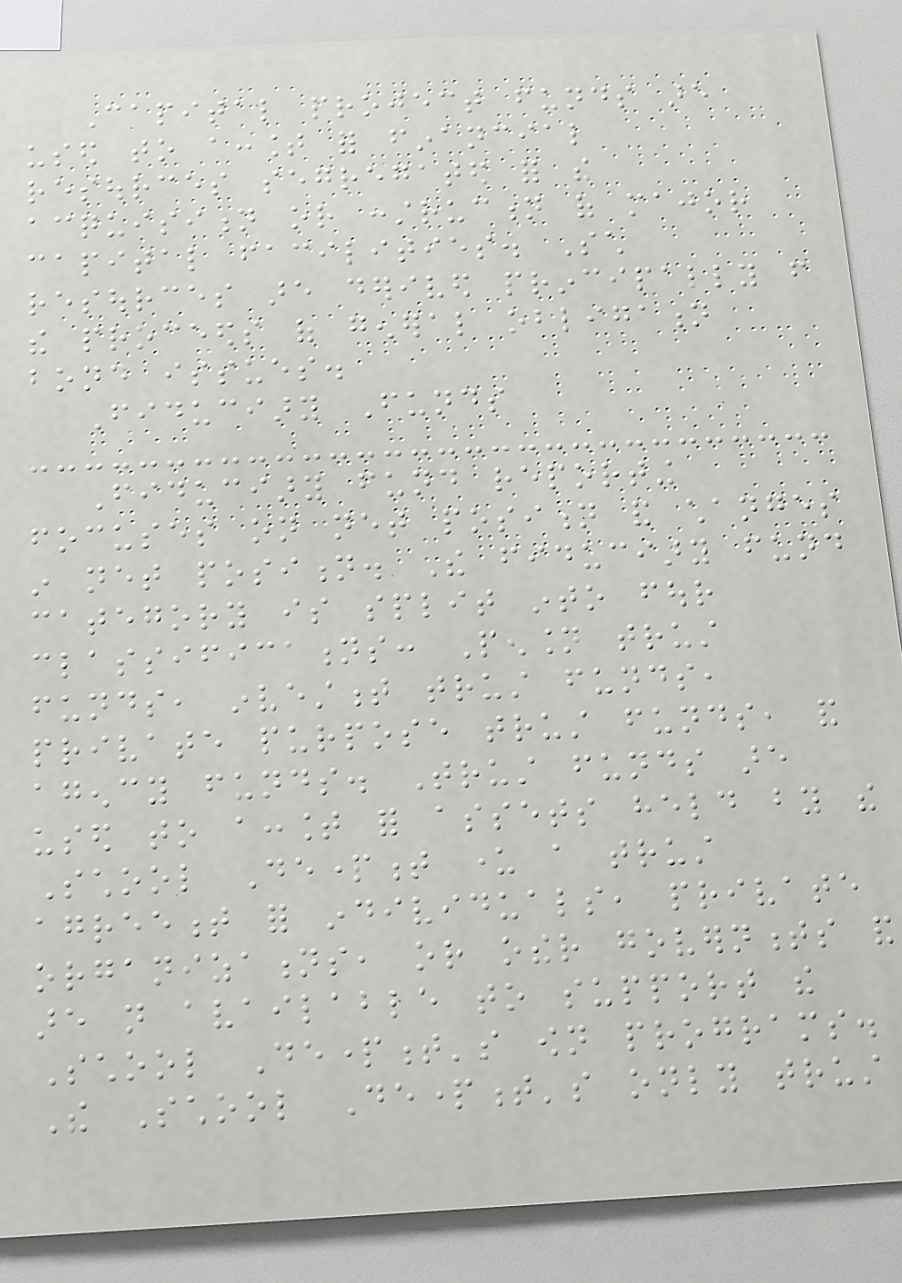Capital project funds are
used to account for financial
resources segregated for the
acquisition or construction of major
capital facilities. Such
resources are derived principally from
the proceeds of general obligation
bond issues.
Fiduciary Funds
Fiduciary fund reporting
focuses on net position and changes
in net position. The fiduciary fund
category is split into four
classifications: Pension trust
funds, investment trust funds,
private purpose trust funds, and
agency funds. Trust funds are
used to account for assets held by the
School Department under a trust
agreement for individuals, private
organizations, or other governments and
are not available to support the
School Department's own programs.
The School Department's only trust
